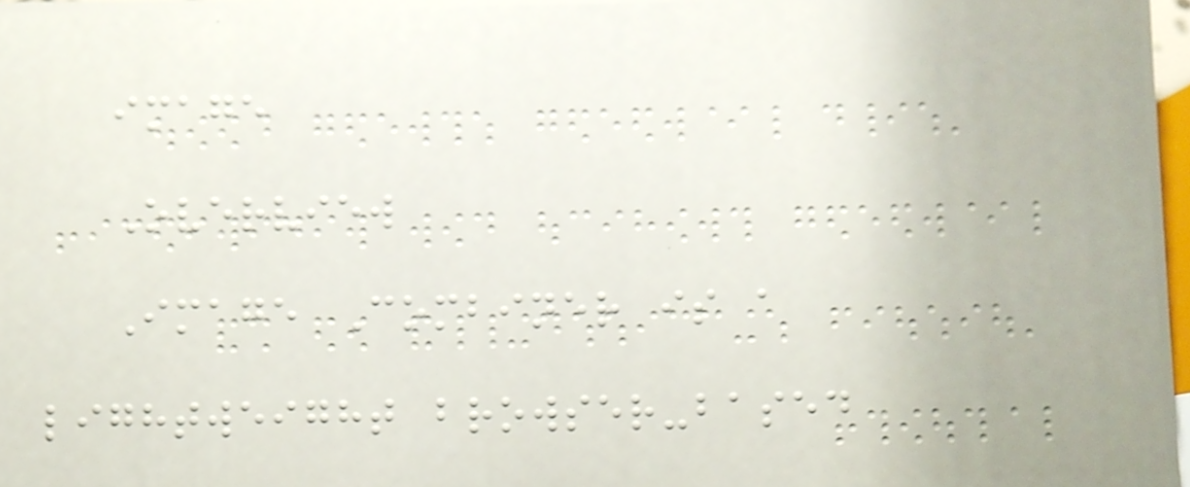image
Overview
Image Combiner is a
lightweight browser-based
